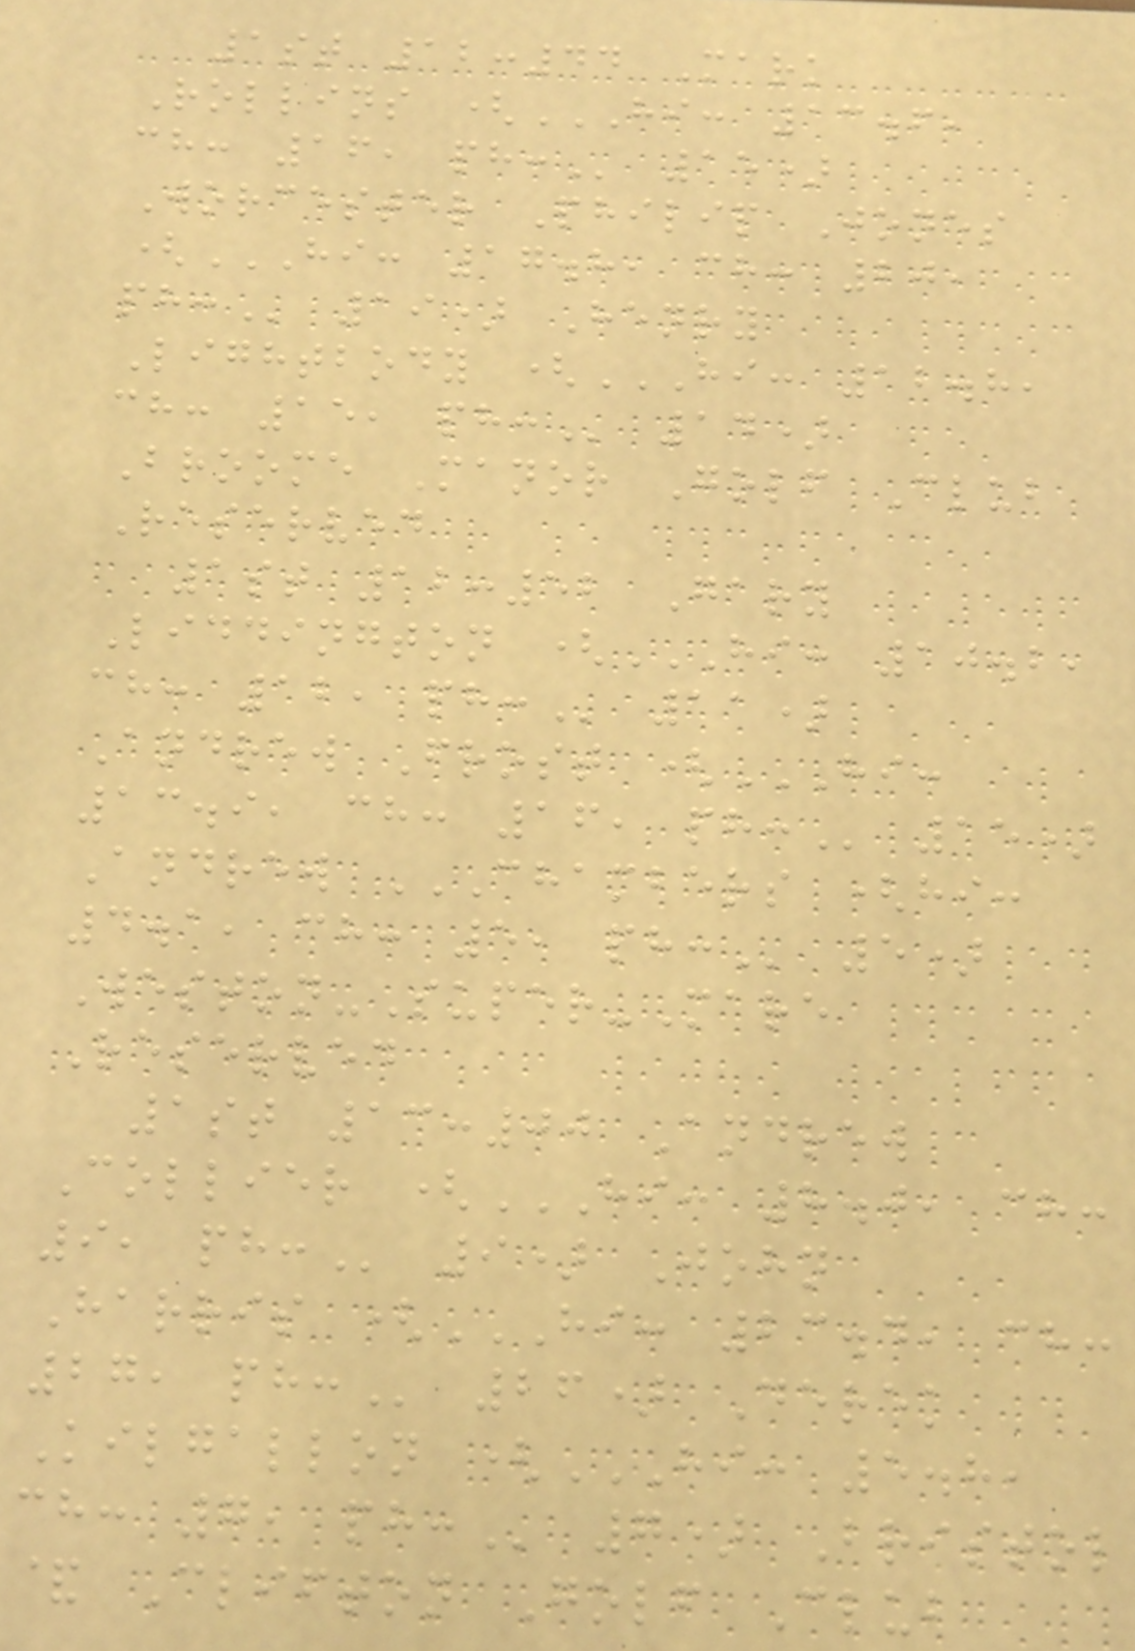1st 12:44 Mark
Rollins (HI: 13.6,
CH: 16, PH: 15)
Worcester Philip Jones
(HI: 17.8, CH: 20,
PH: 19) Henry
Lightbody (HI: 12.8,
CH: 15, PH: 14)
Broome Manor Golf Club
Reserved
1st 12:52 Gary
Liddington (HI: 10.2,
CH: 12, PH: 11)
Andrew Frost (HI:
13.9, CH: 16, PH: 15)
Andrew CHAMBERS (HI:
4.1, CH: 5, PH: 5)
Weston-Super-Mare
Reserved
1st 13:00 Andrew
Collier (HI: 8.0, CH:
9, PH: 9) John
Harris (HI: 23.4, CH:
27, PH: 26) Derek
Kilgallon (HI: 5.8,
CH: 7, PH: 7) Bristol
& Clifton Golf Club
